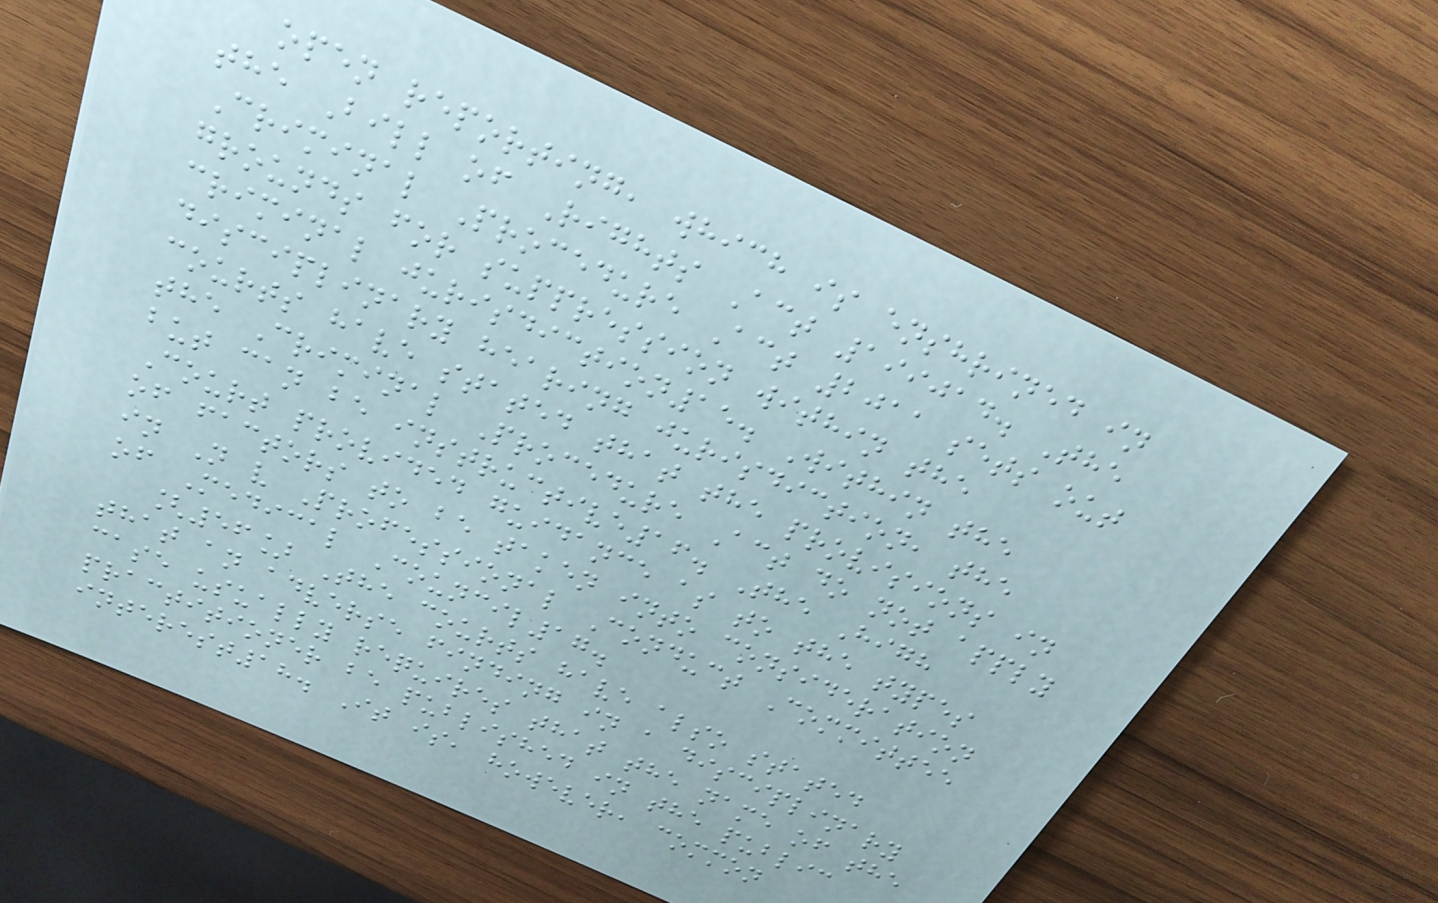open reporting, which is enshrined in
the Bill of Rights Act 199014. The
Criminal Procedure Act 2011 sets out
grounds for suppression within the
criminal jurisdiction15. Within the
disciplinary hearing jurisdiction, the
courts have stated that the provisions in
the Criminal Procedure Act do not apply
but can be instructive16. The High
Court provided guidance as to the types
of factors to be taken into consideration
in N v Professional Conduct Committee
of Medical Council17.
[56] The courts have also stated
that an adverse finding in a disciplinary
case usually requires that the name of the
practitioner be published in the public
interest18. It is, however, common
